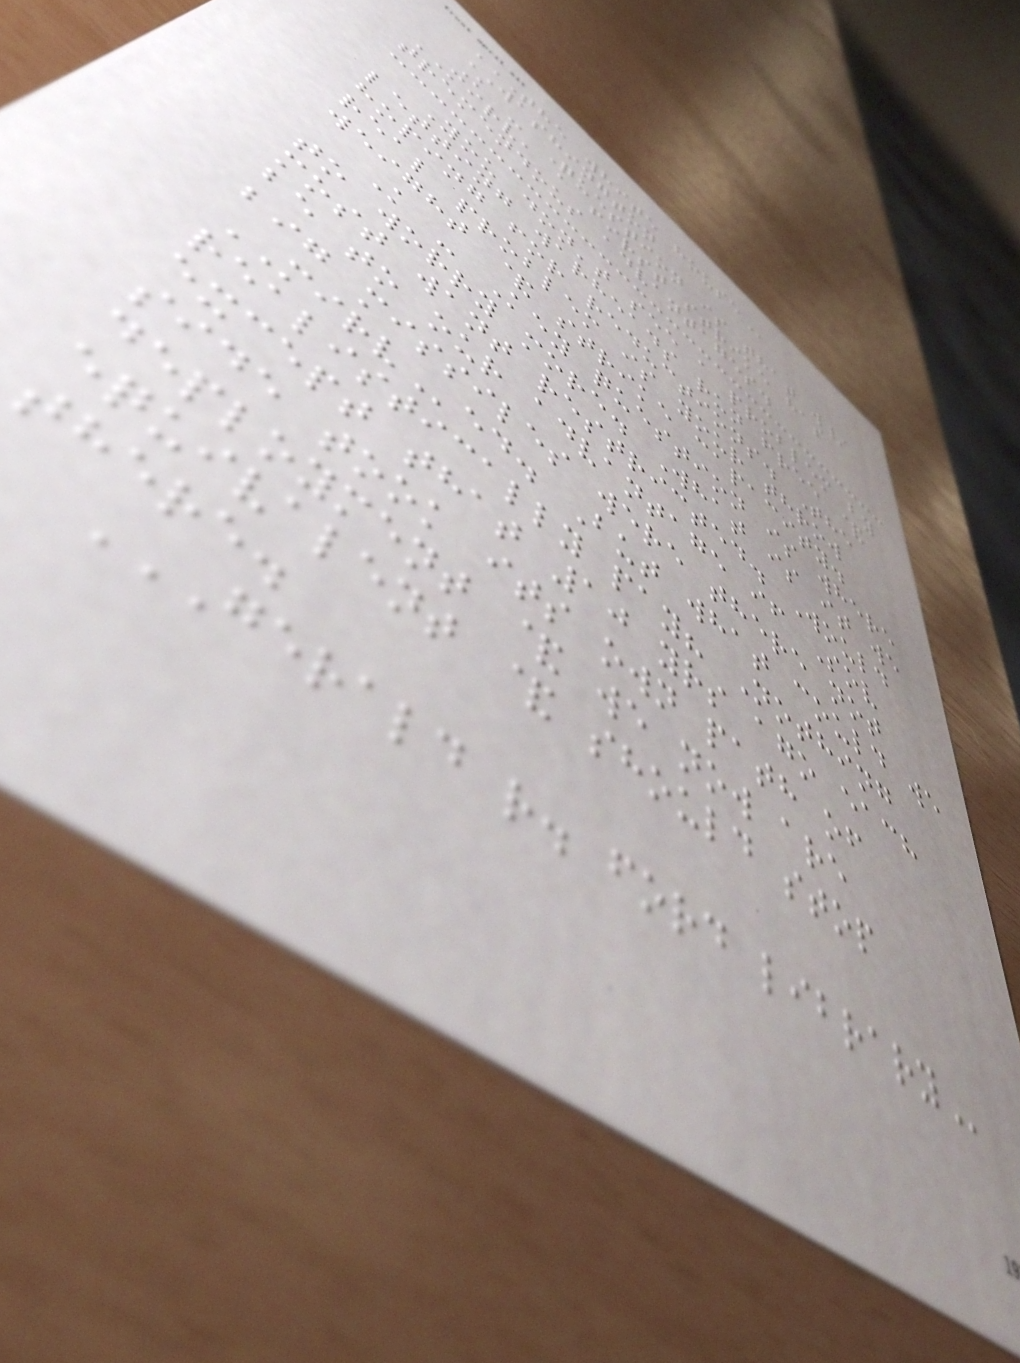THE WHITE HOUSE
WASHINGTON
K - Question is that w/
MIRV, a first strike has
tremendous advantages.
You don't see a problem by
letting warheads run free &
hoping for reductions. The
real problem is your throw
weight & strike capacity.
K - Key question is where
to worry more. What is it we
most want restricted. Would
be to our advantage if Sov
big missiles were there not
MIRVed. But what could we
realistically pay? Nothing
except that 10 yrs ago each
side took its own path of
deployment & we now are
equivalent & should stop
there.
GERALD R. FORD LIBRARY
